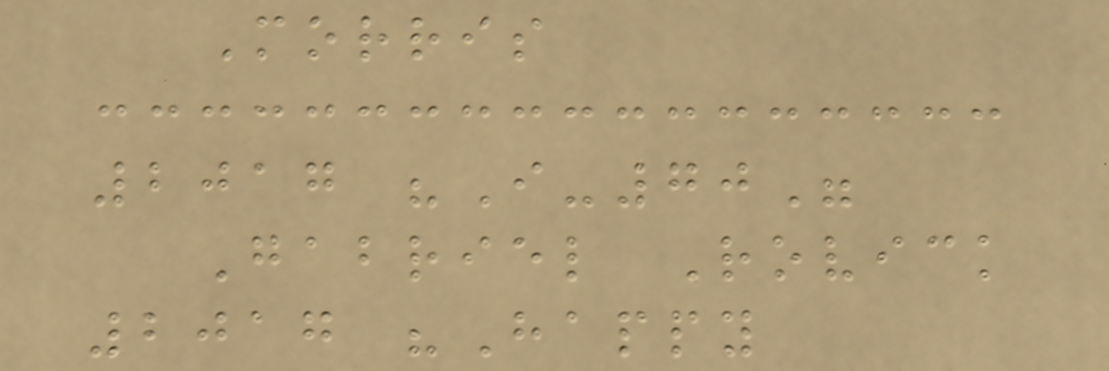Morris
2017 "I-70"
Gabriel Rovick
2017 "Happy
